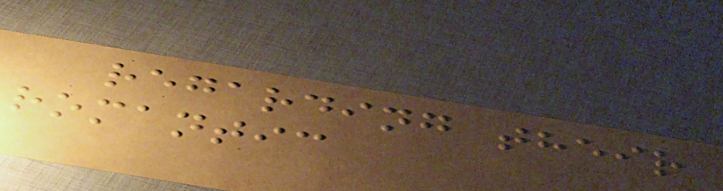regarding their
romantic
